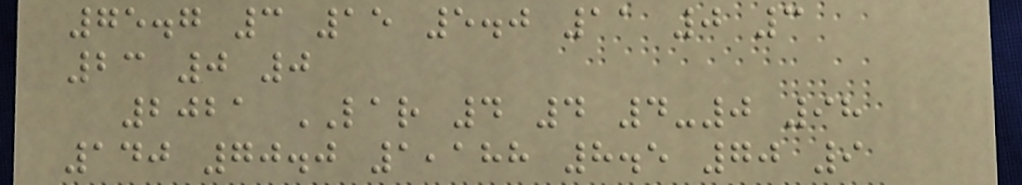75.7 3 15 5.0 11 0 3
23 0 0
2021 LAR 4 4 4-0 98
140 70.0 1,188 8.5 70 9
